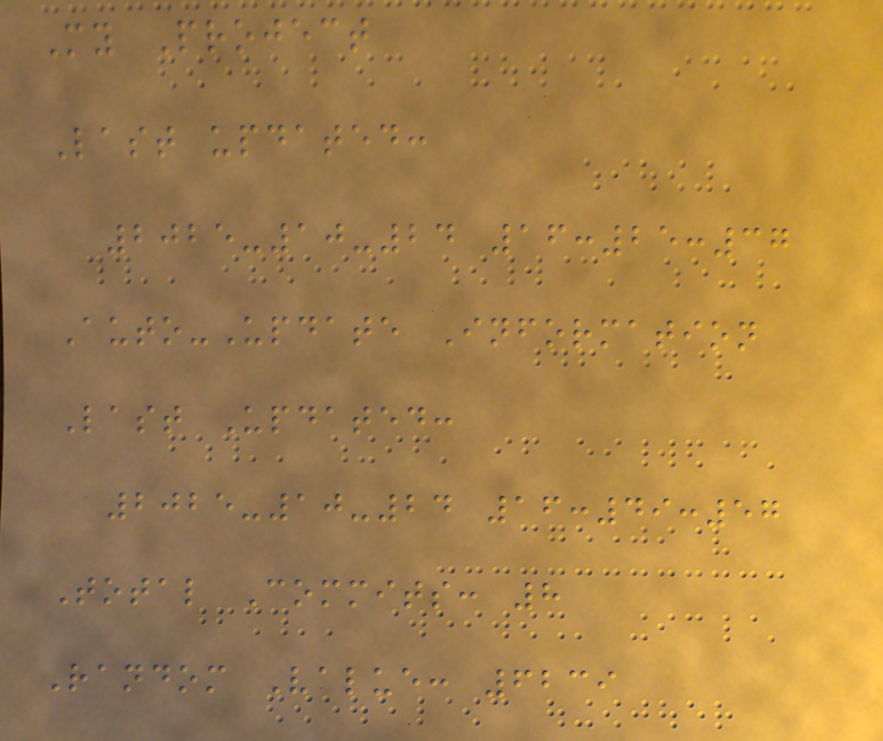My Project
Last updated:
2025-10-24 16:25:37
Auto-Update Information
Last Updated:
2025-10-24 16:49:57
Total Commits: 8
Random Value: 6239
